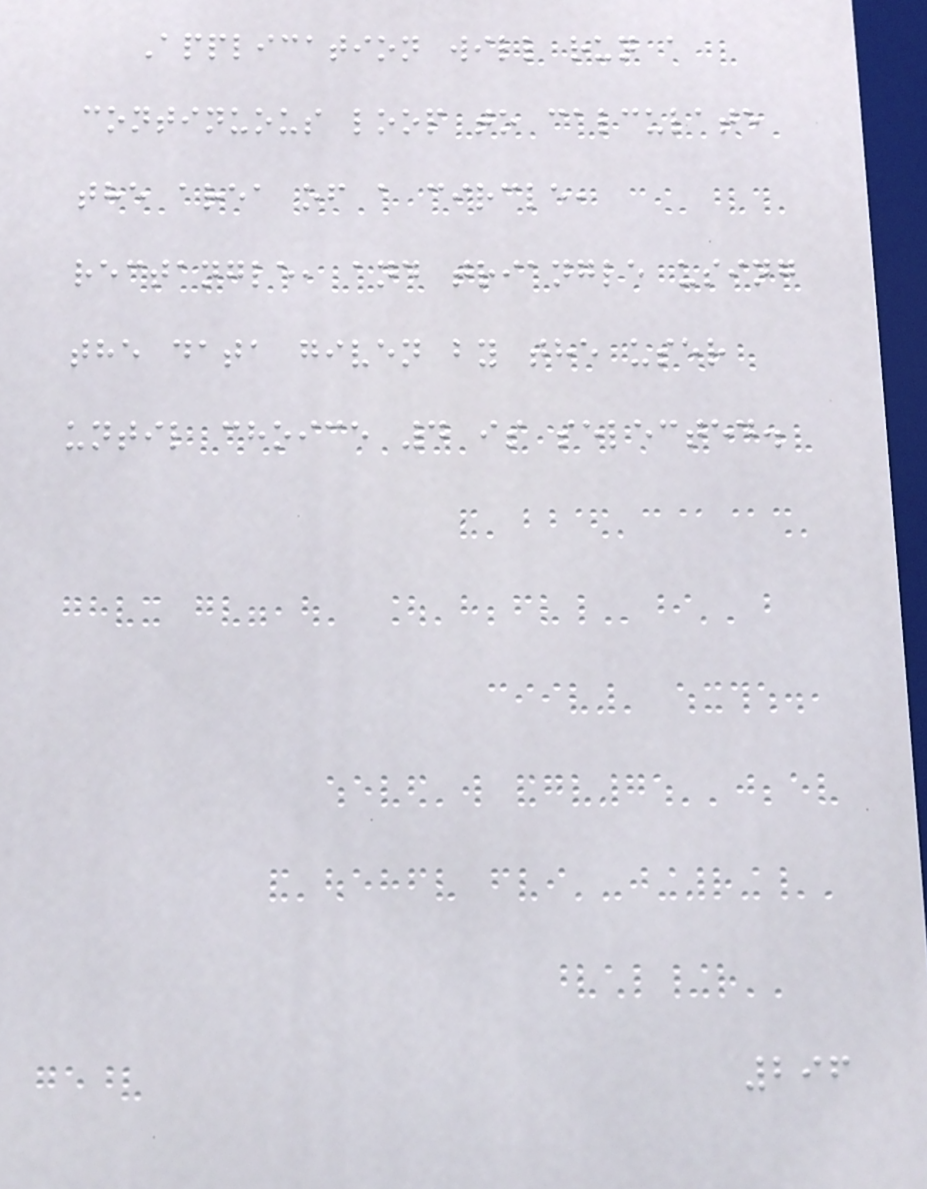Application will run a
continuous loop to calculate
the area of a circle,
rectangle, and triangle using
the data given by the user
until choice 4 is selected.
296
